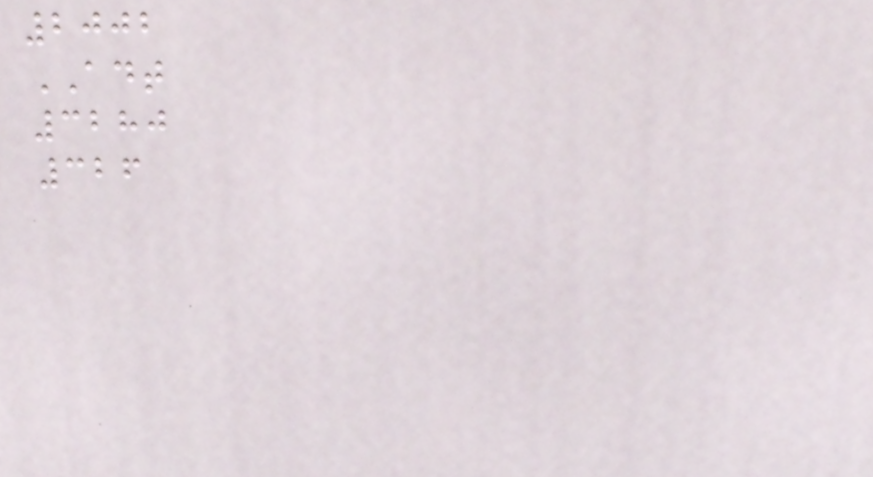2002
ADT
3280
326
